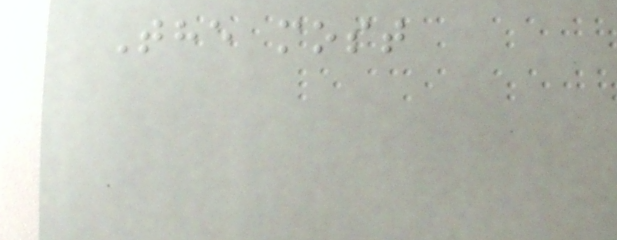The most
